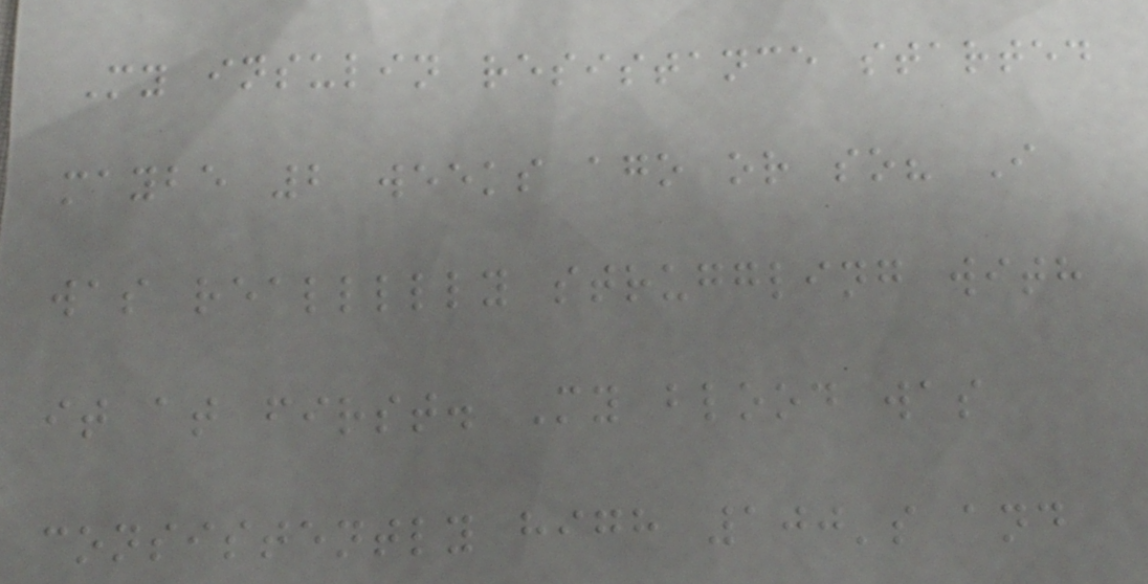My insulin resistance started
maybe 2 weeks ago or so? I
was reallllly struggling with
it at first. My blood was
consistently high 100's and
